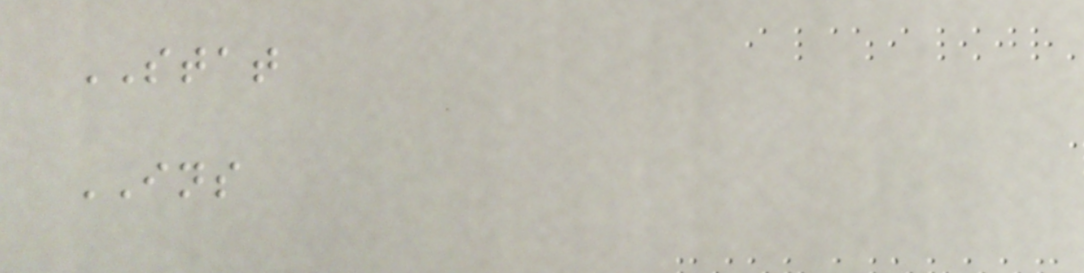STAT
INS
